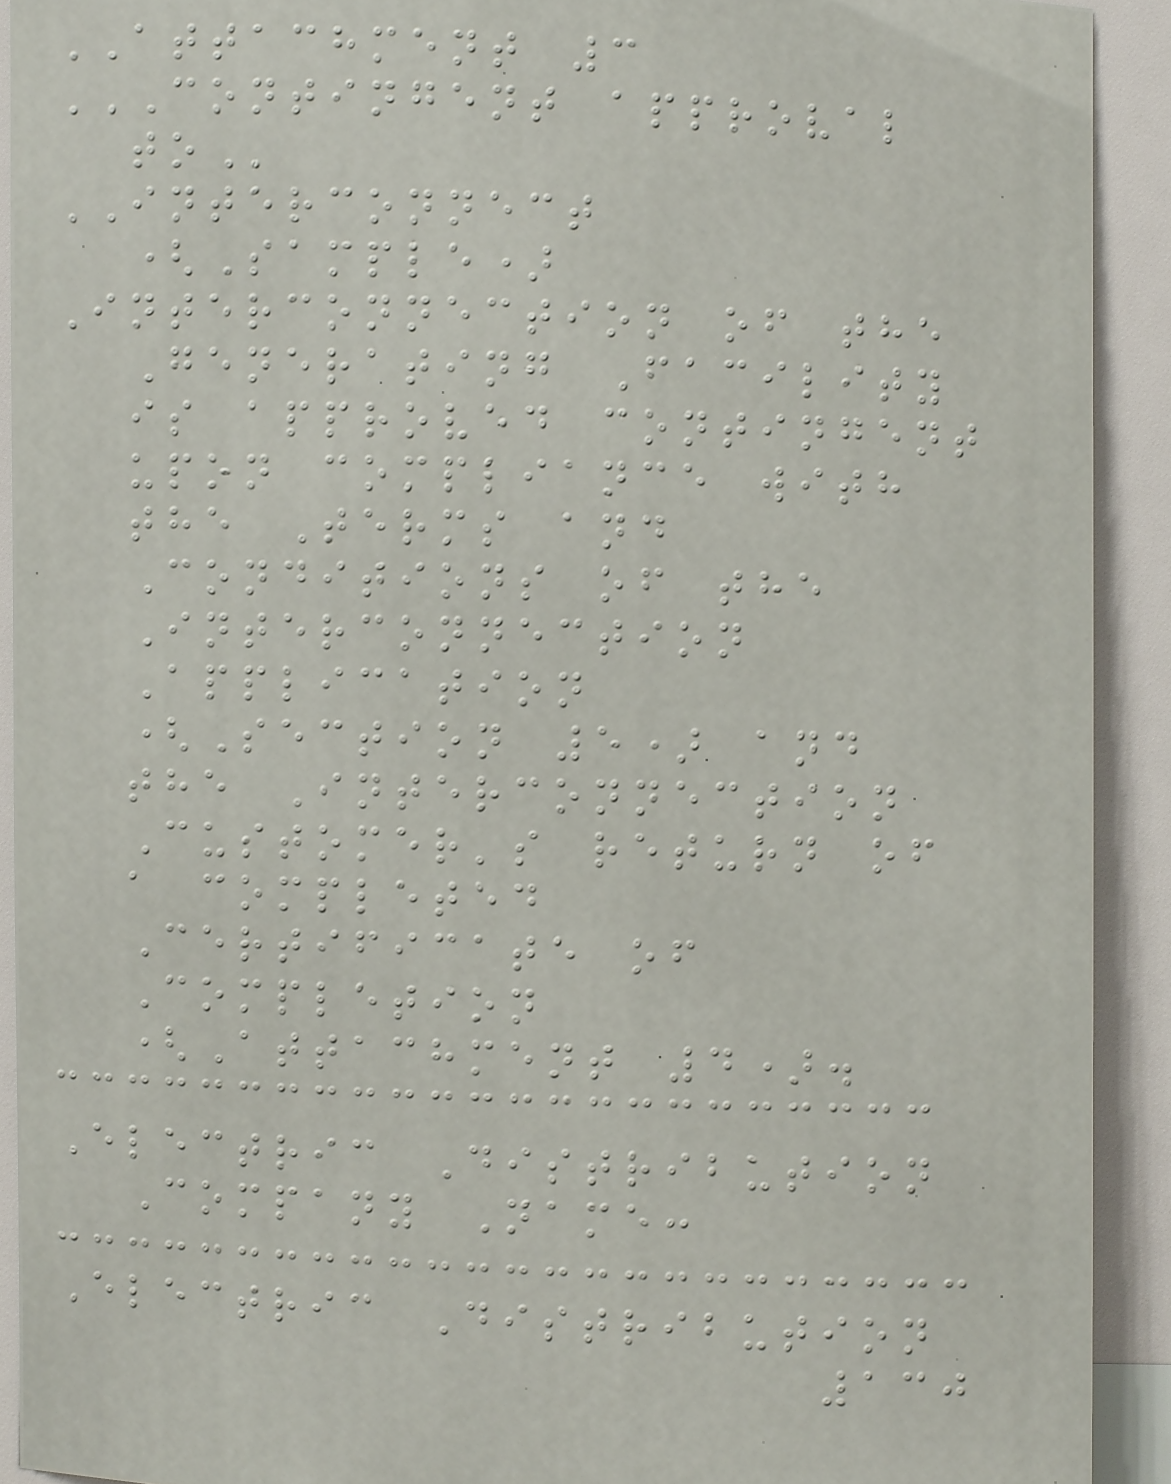ATTACHMENT 3
CONTINGENT APPROVAL
TO
INTERCONNECT
(Sample)
Interconnection of the
Generating Facility
is approved contingent
upon compliance with
the Terms and
Conditions of the
Interconnection
Application
(Section 5) and
the Interconnection
Customer's return of
a completed
Certificate of
Completion
(Attachment 4).
Electric Distribution
Company Name:
Electric Distribution
130
